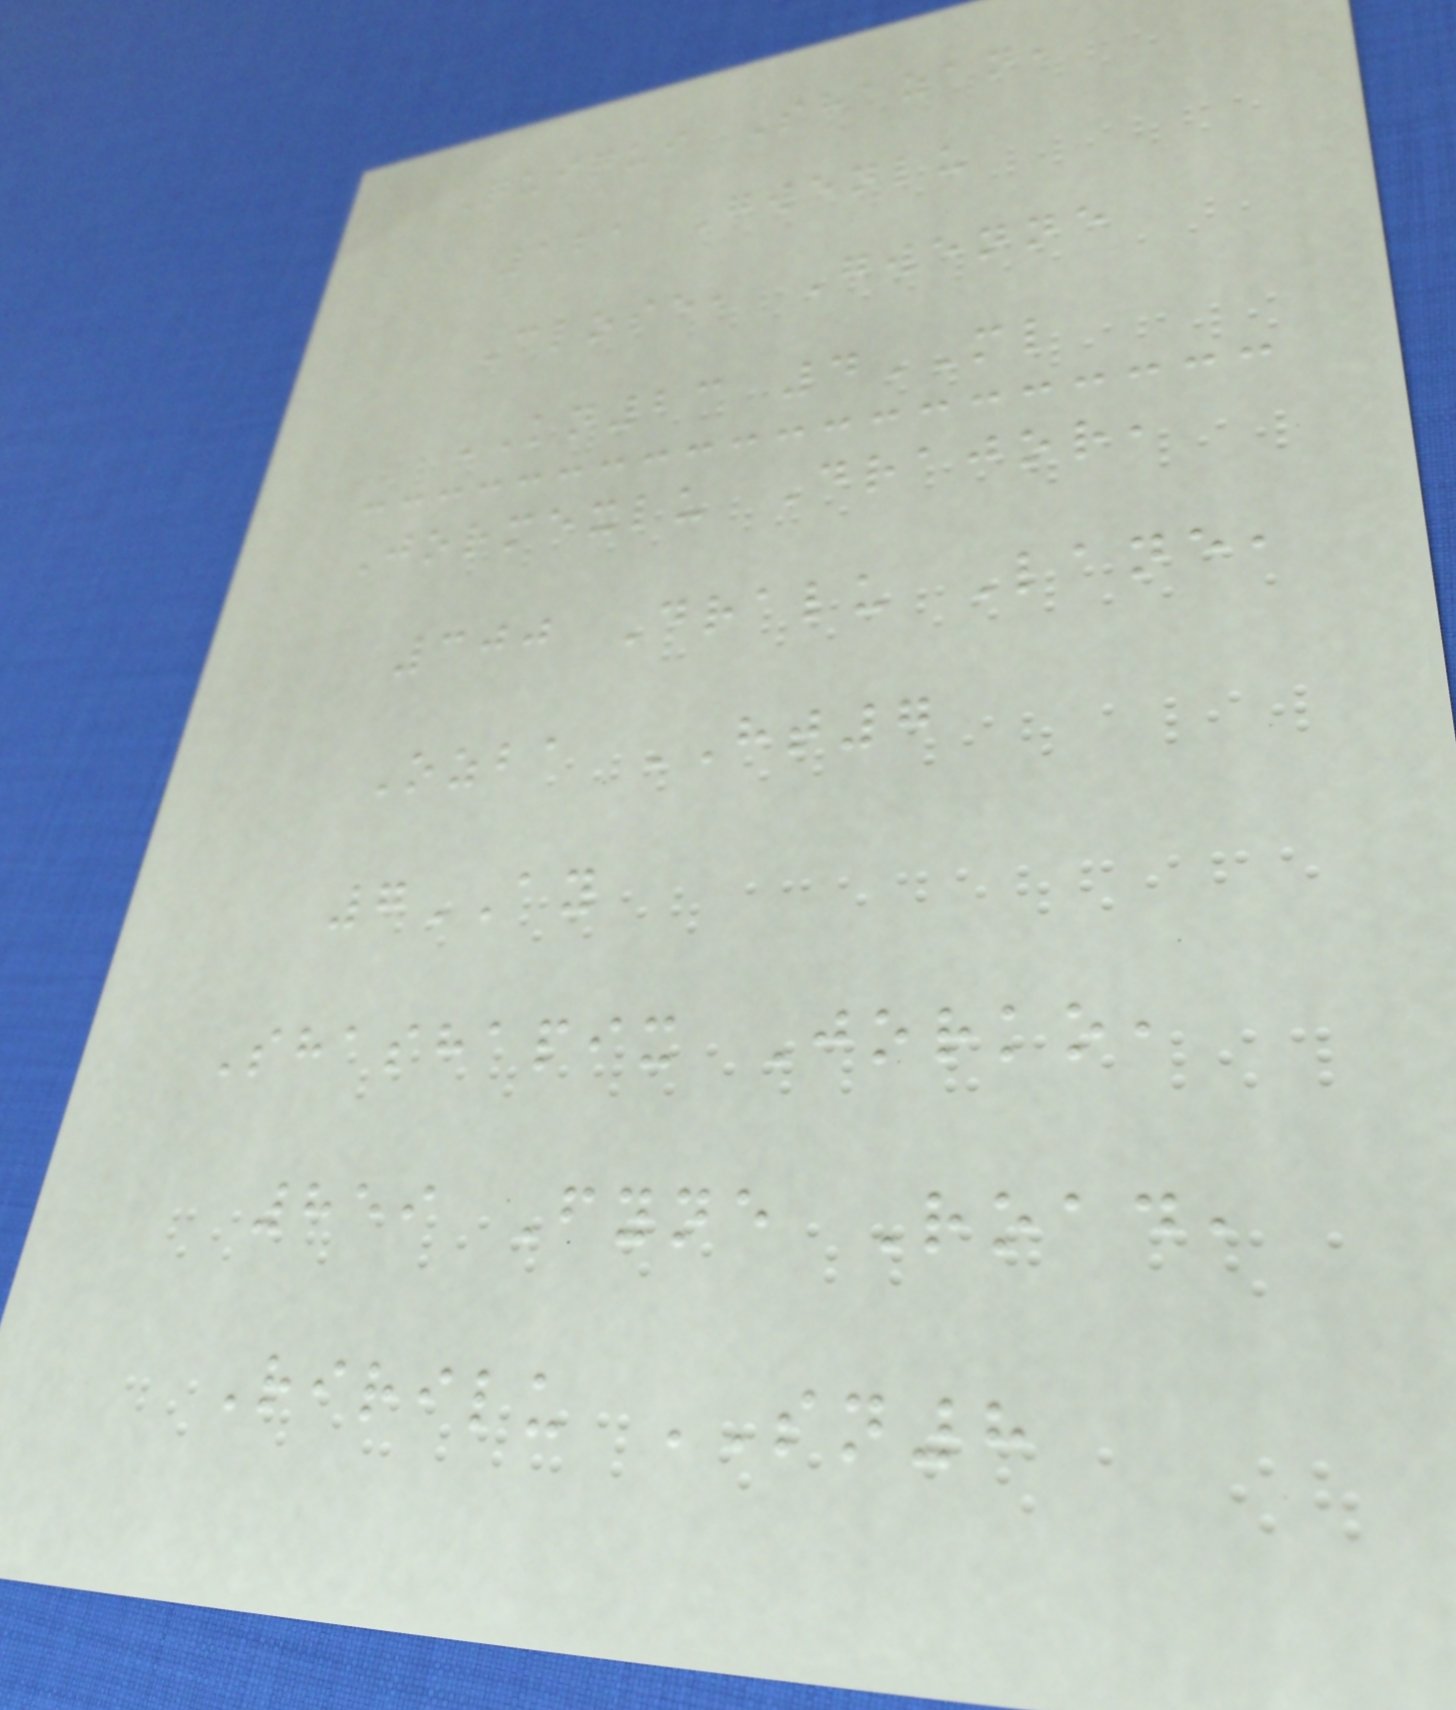Quiqui Shazan,
121 Gwenlu
Close, Gwenne
KN23 4ML
Jormexlu Drajor,
300 Dralu Lane,
Ozba HT7
7AY
Shashapix Jorko,
859 Fyne Road,
Ririlu SN8
